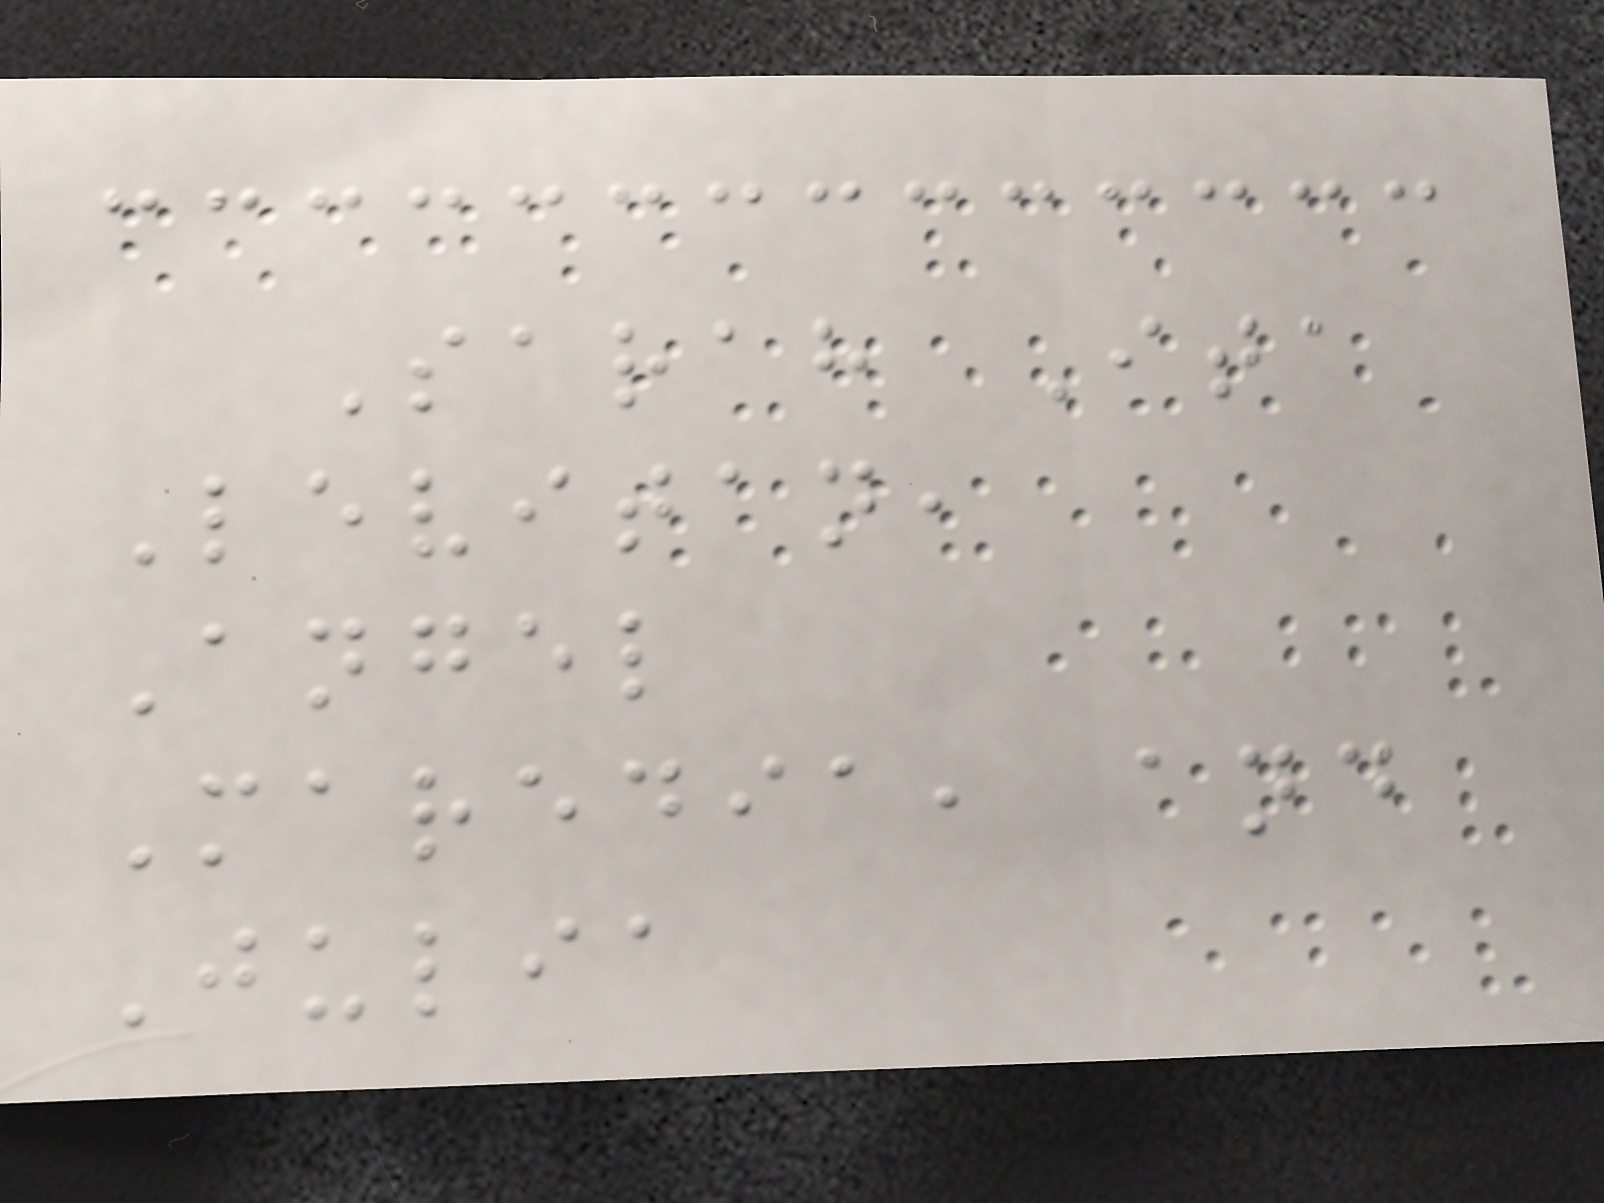Sarah Ita
Levitan,
Angel
Maredia, and
Julia
